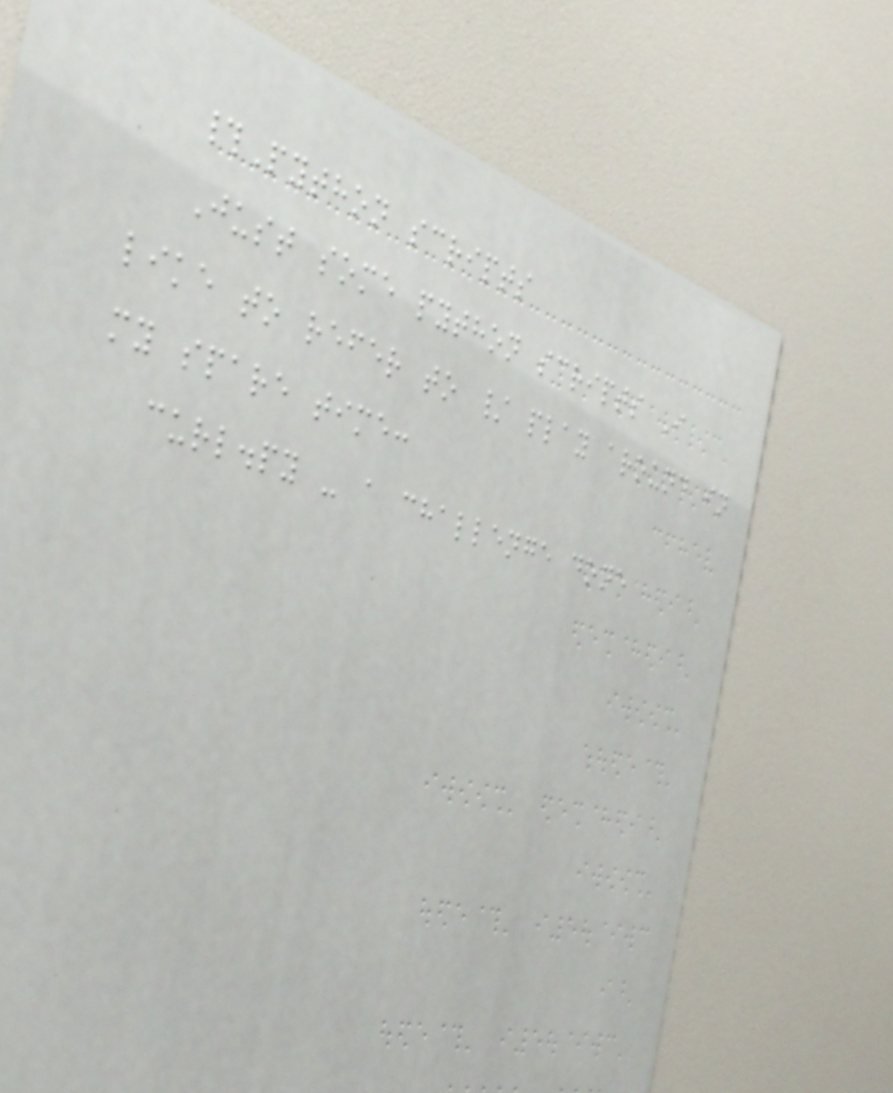#Python scripts
Just some python scripts I
like to refer to / play around in
my spare time:
curl.py - a challenge done
